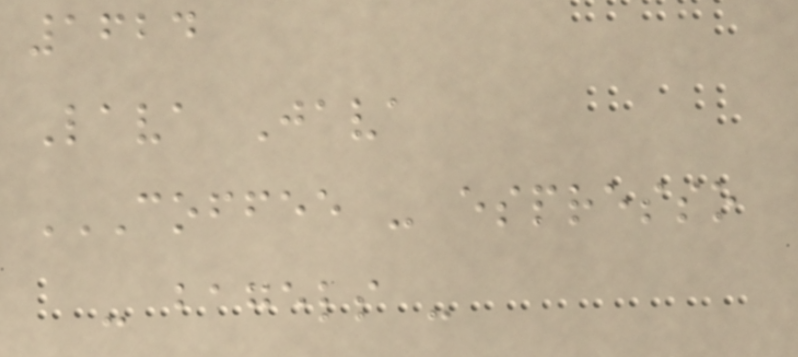1624
Lava Java
COFFEE - ESPRESSO
- BAGELS -
